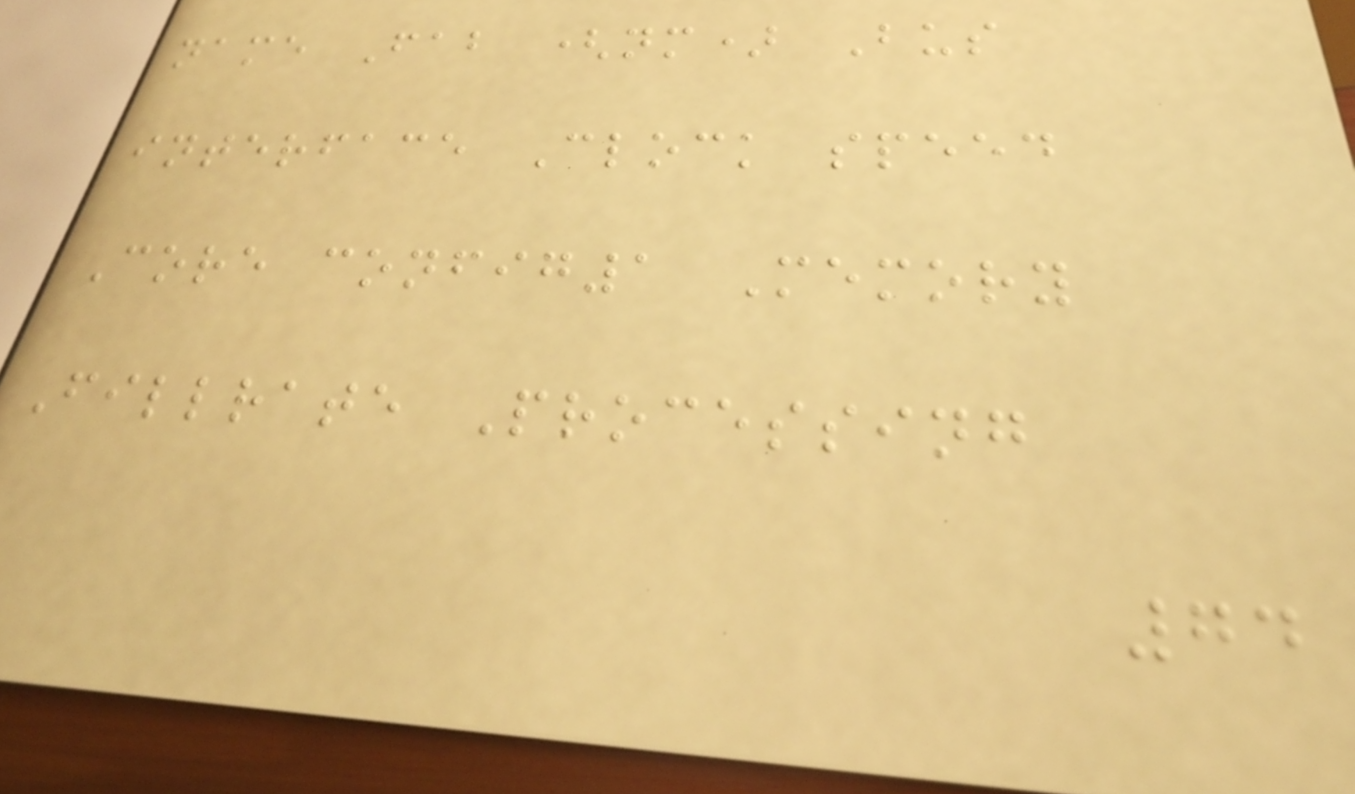name Fab (nm) Bus
interface Clock speed
Core config1 Memory
Fillrate Processing
74
